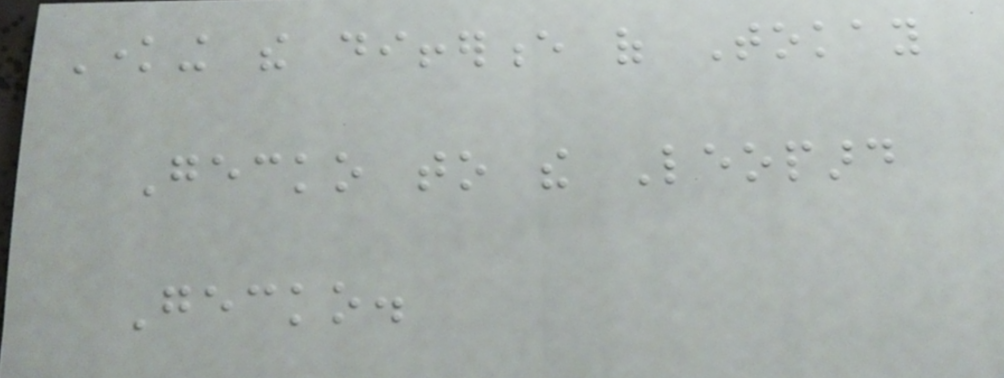Knowing the difference of Tokay
Gecko to the Leopard
Gecko.
